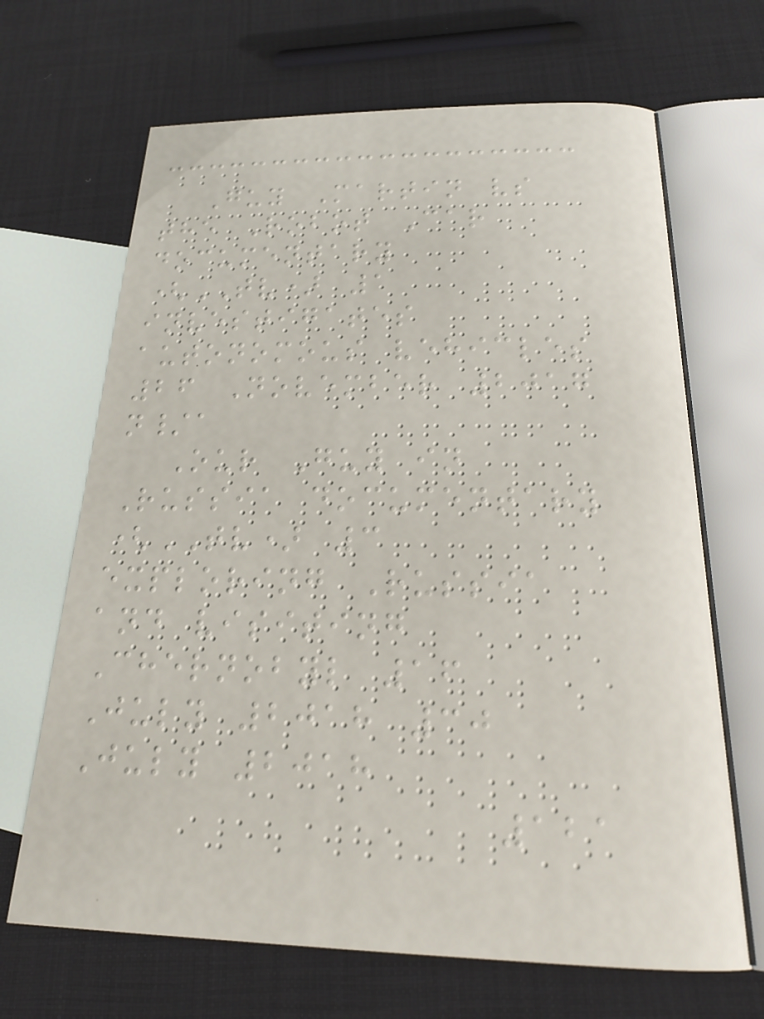Guy Martin vs
the Robot Car
documentary
(TV) 1
investigates
autonomous vehicles
26 November 2017
n/a
Our Guy in
Russia documentary
(TV) 3
exploring Russia
and visiting
Chernobyl 16
July 2018 30
July 2018
121
